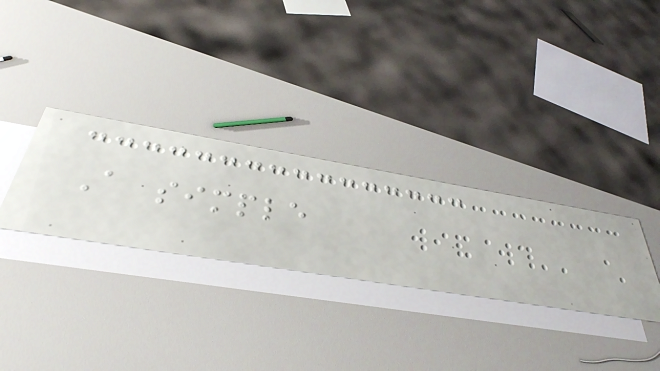A simple
